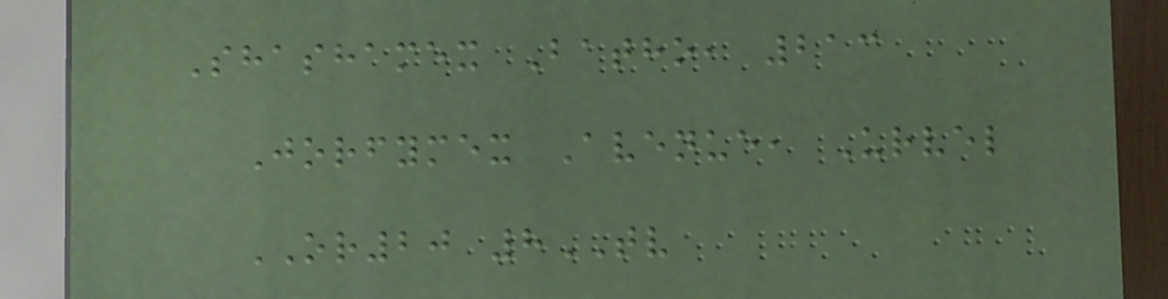Shashamex Batho, 213
Jorfymex Avenue, Urvel
OR20 8TV
